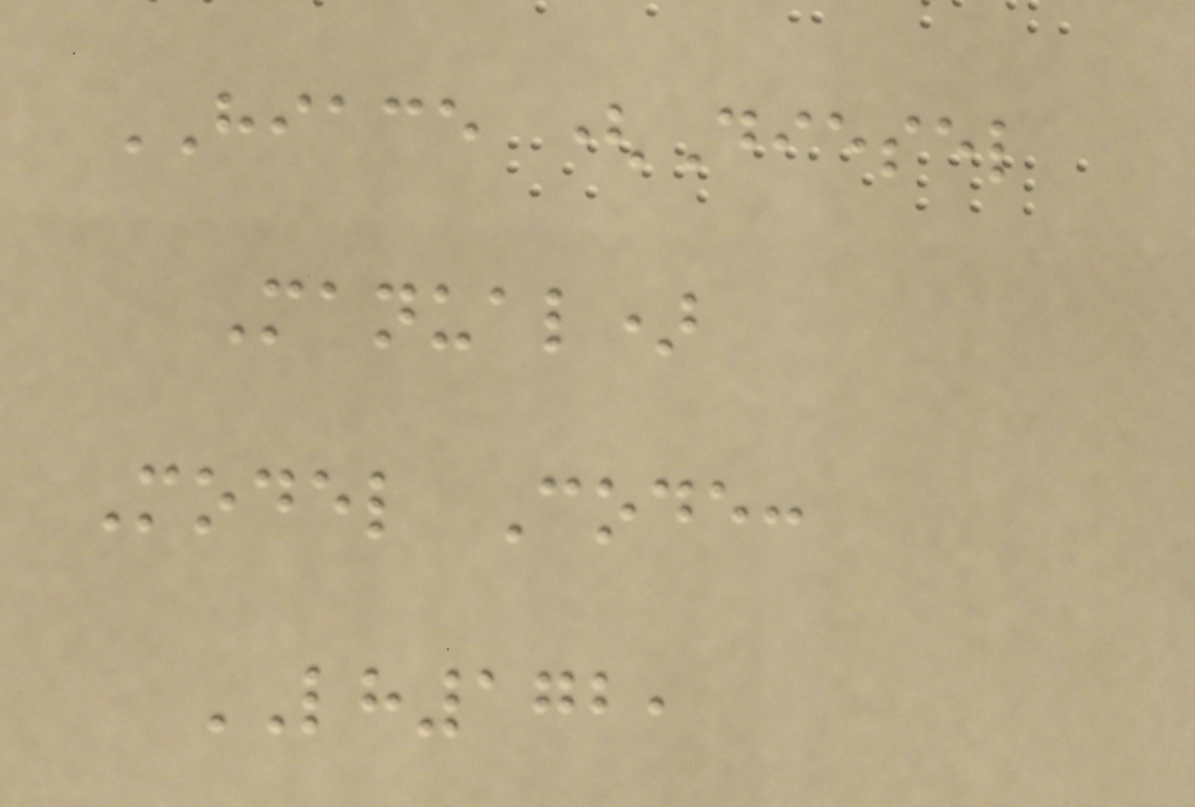HIACE (Diesel
Manual)
Model Code:
LH172,
